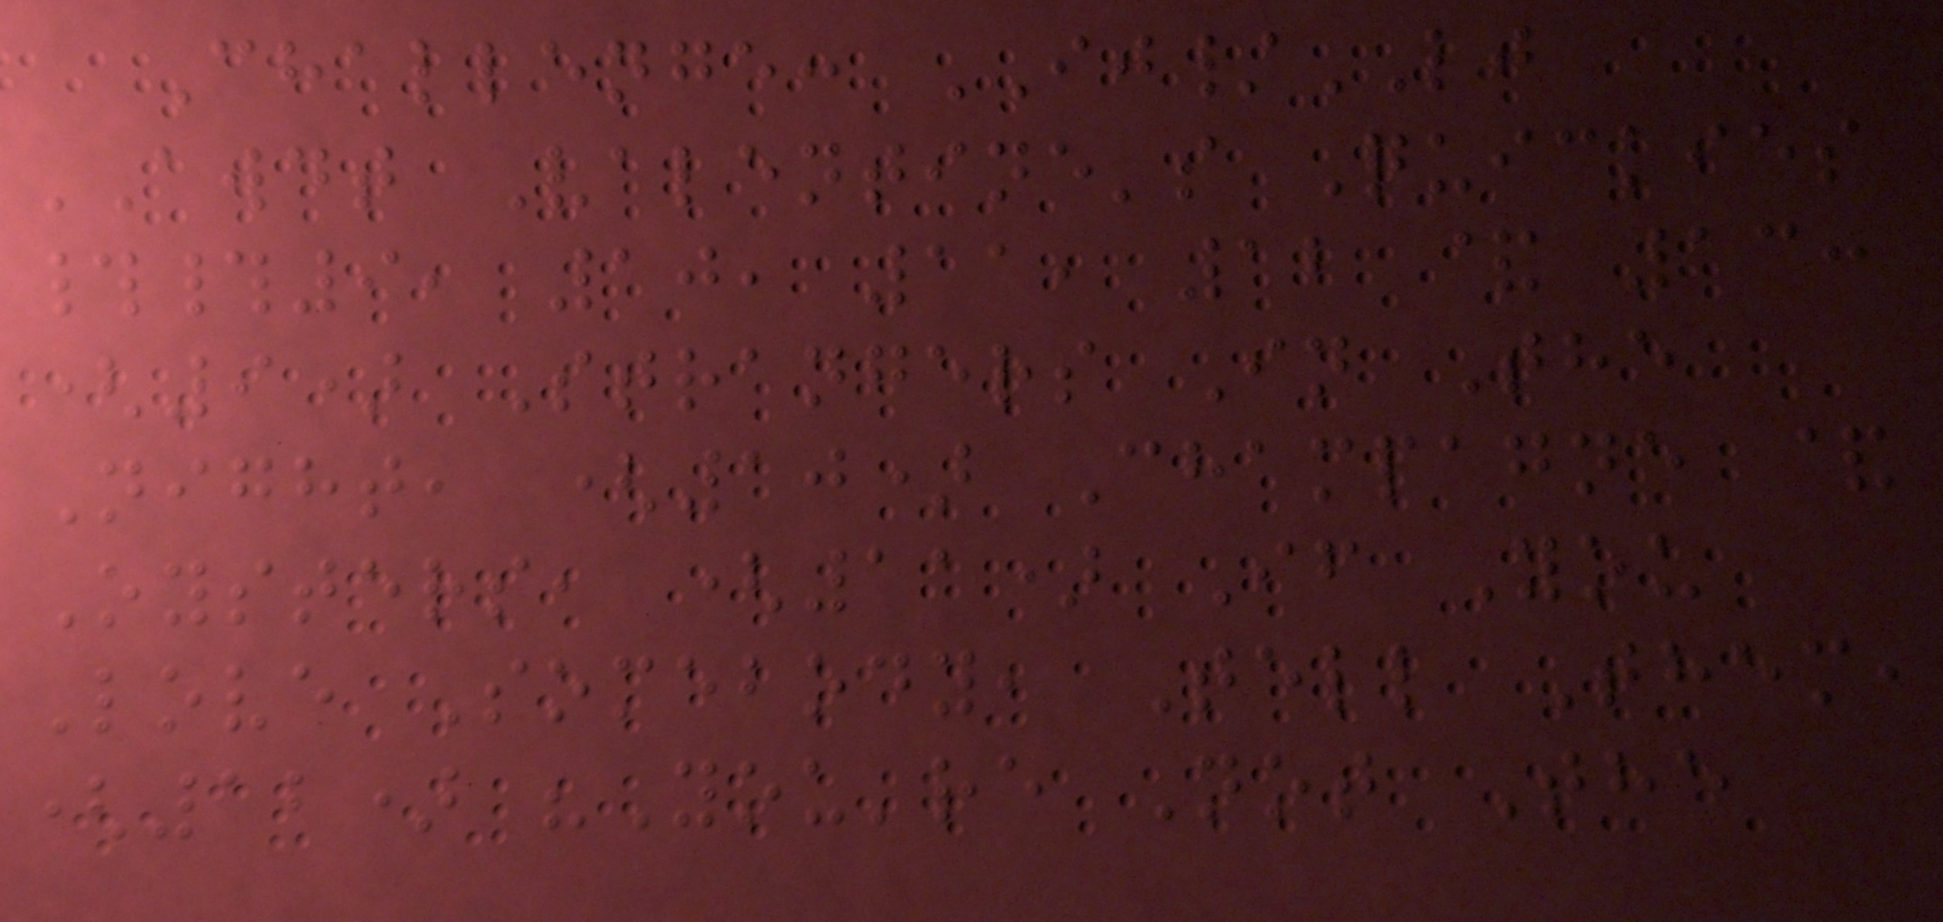Challenge: IJ/LJ
AWDT Valentine's Quickies
##9, 10, 11, 12 & 13:
(9) Strangers In The
Night, (10) Champagne &
Oysters, (11) If You
Love Somebody, Tell Them,
(12) "You're Not The
